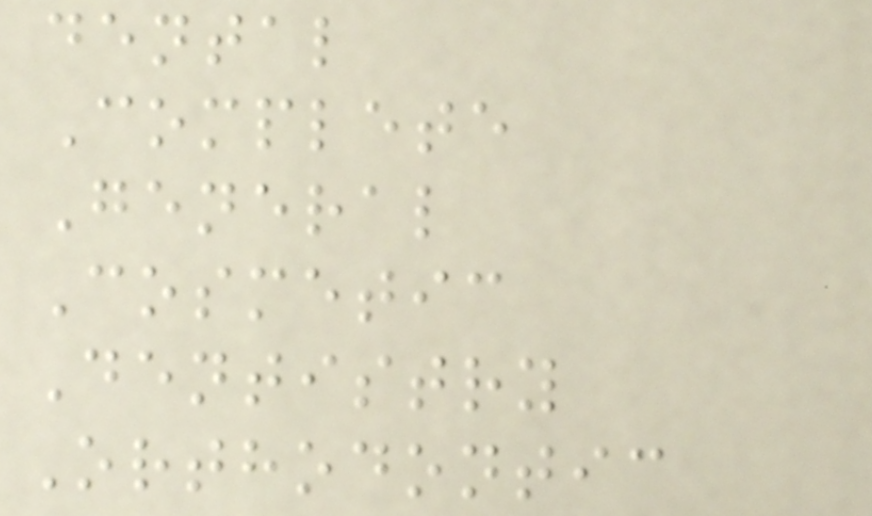dental
Complete
General
Cosmetic
Dentistry
Orthodontic
